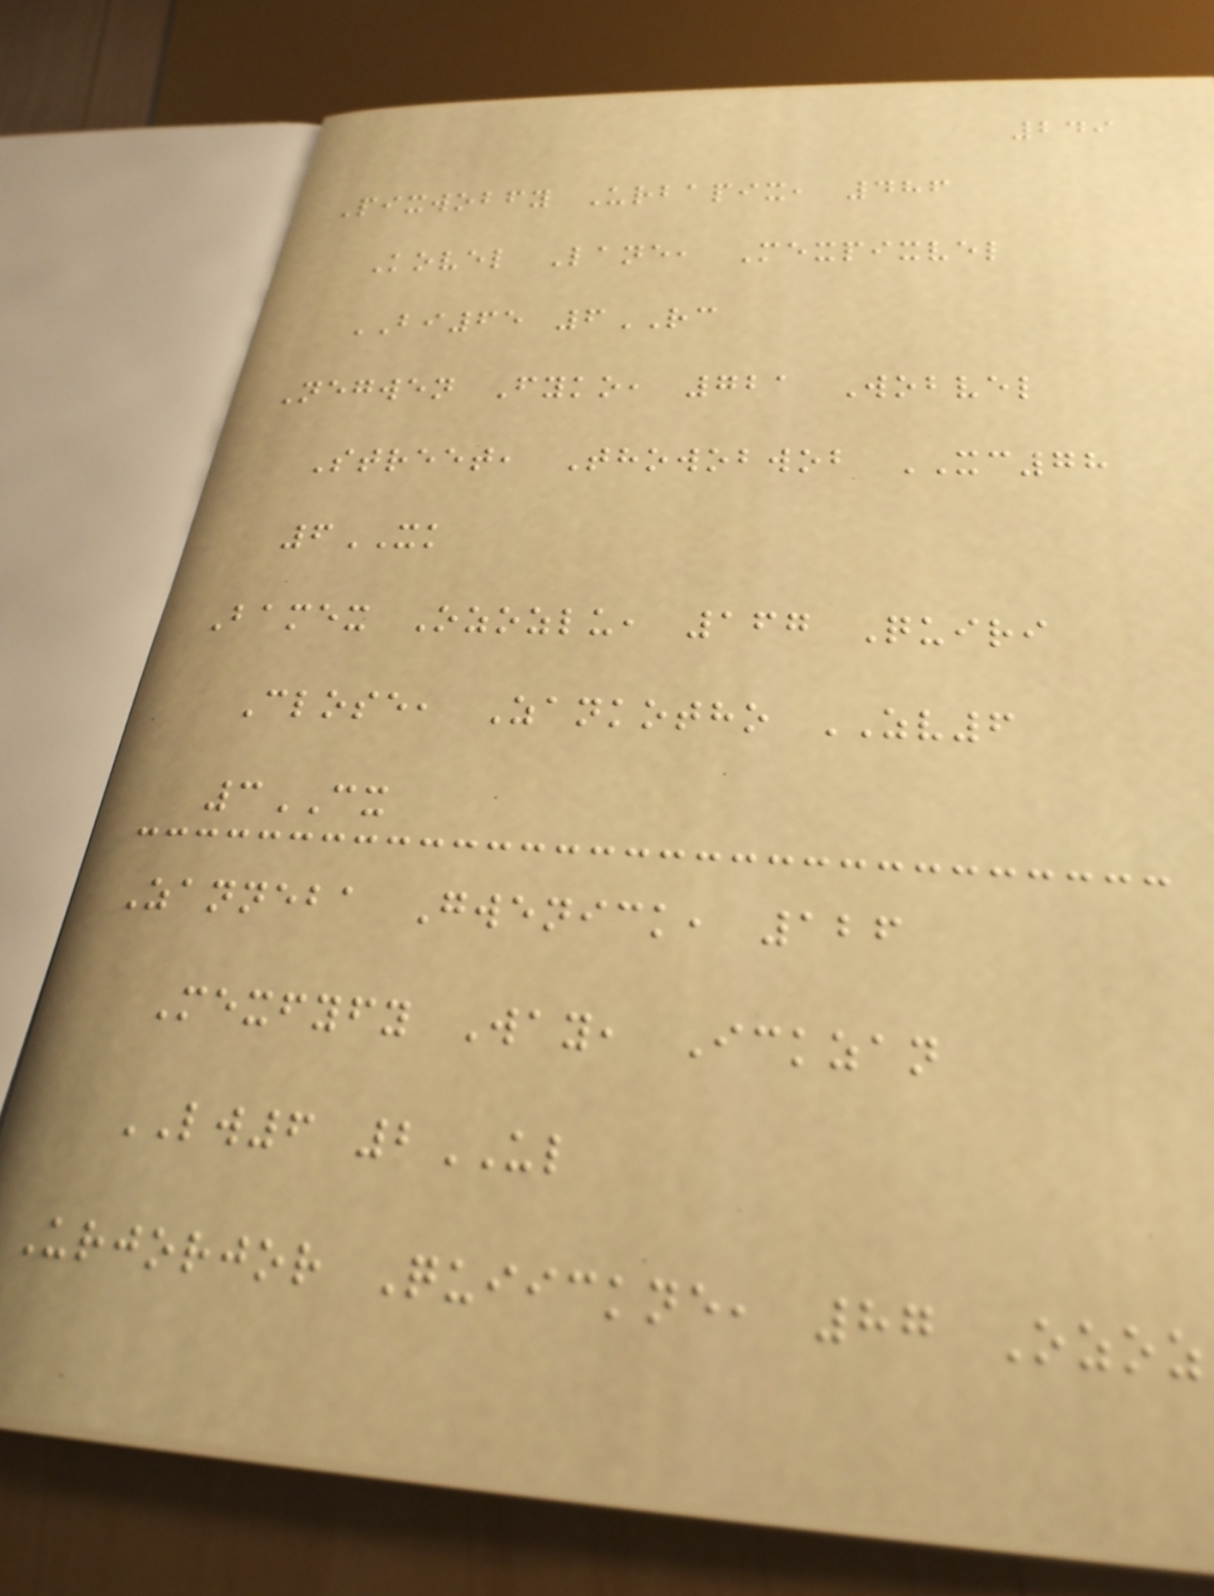249
Pixwobfy Urbapix, 486
Kovel Lane, Mexpixvel
BI65 6RC
Negwen Fyko, 721 Wobvel
Street, Thowobwob XC78
6XK
Bamex Ozozlu, 167 Quiri
Close, Zankotho ZV6
3CX
Zanneba Gwenick, 126
Mexfyfy Way, Ickzan
LW6 2UL
Urjorjor Quiickne, 87 Ozoz
